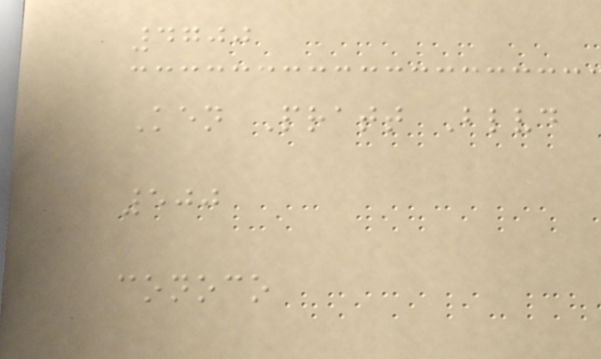4700
Ken Pratt Blvd
500
conoco
